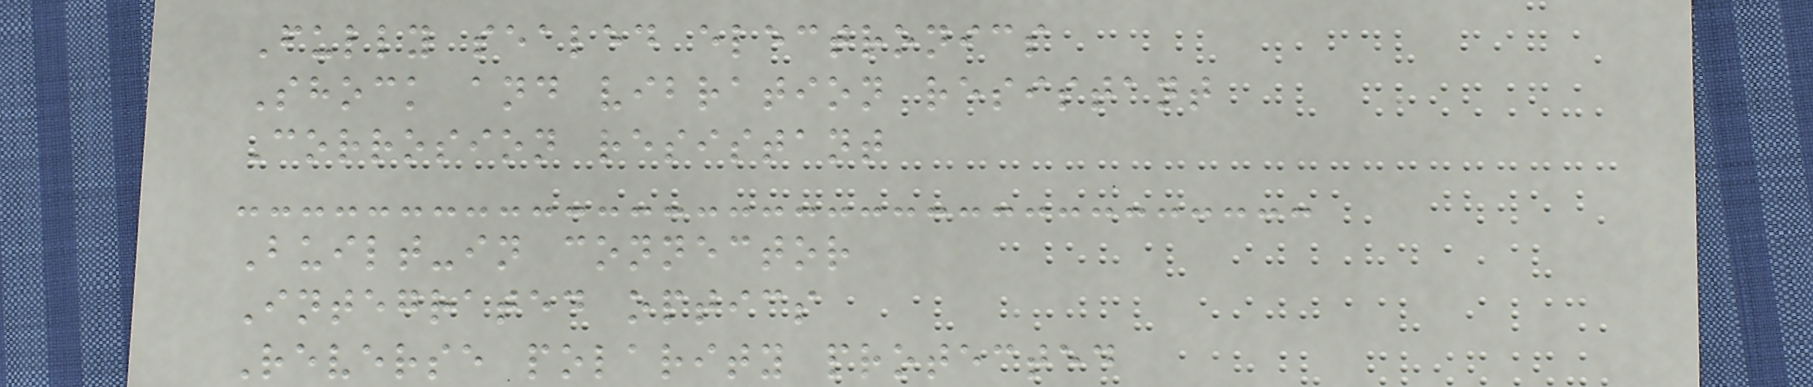Fully sealed electronics
Shock and vibration resistant
Corrosion resistant
Built-in connector
Integrated optics
Reverse polarity protected
